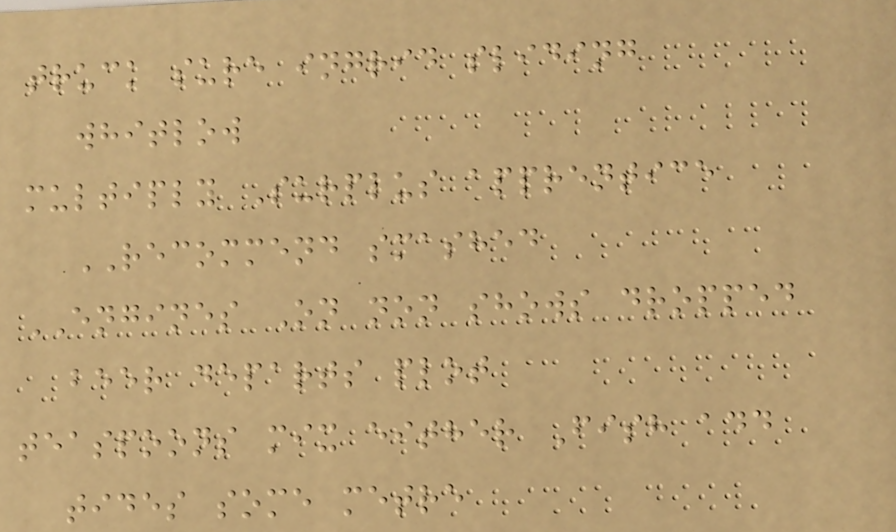truck sure ingrid sliding
whitlow
multiply Surplus apprentice
RECOMMEND smashed
ENGINES On non shows dropped
beer departs plot
teaspoons mix either Fish add
tides some metre
